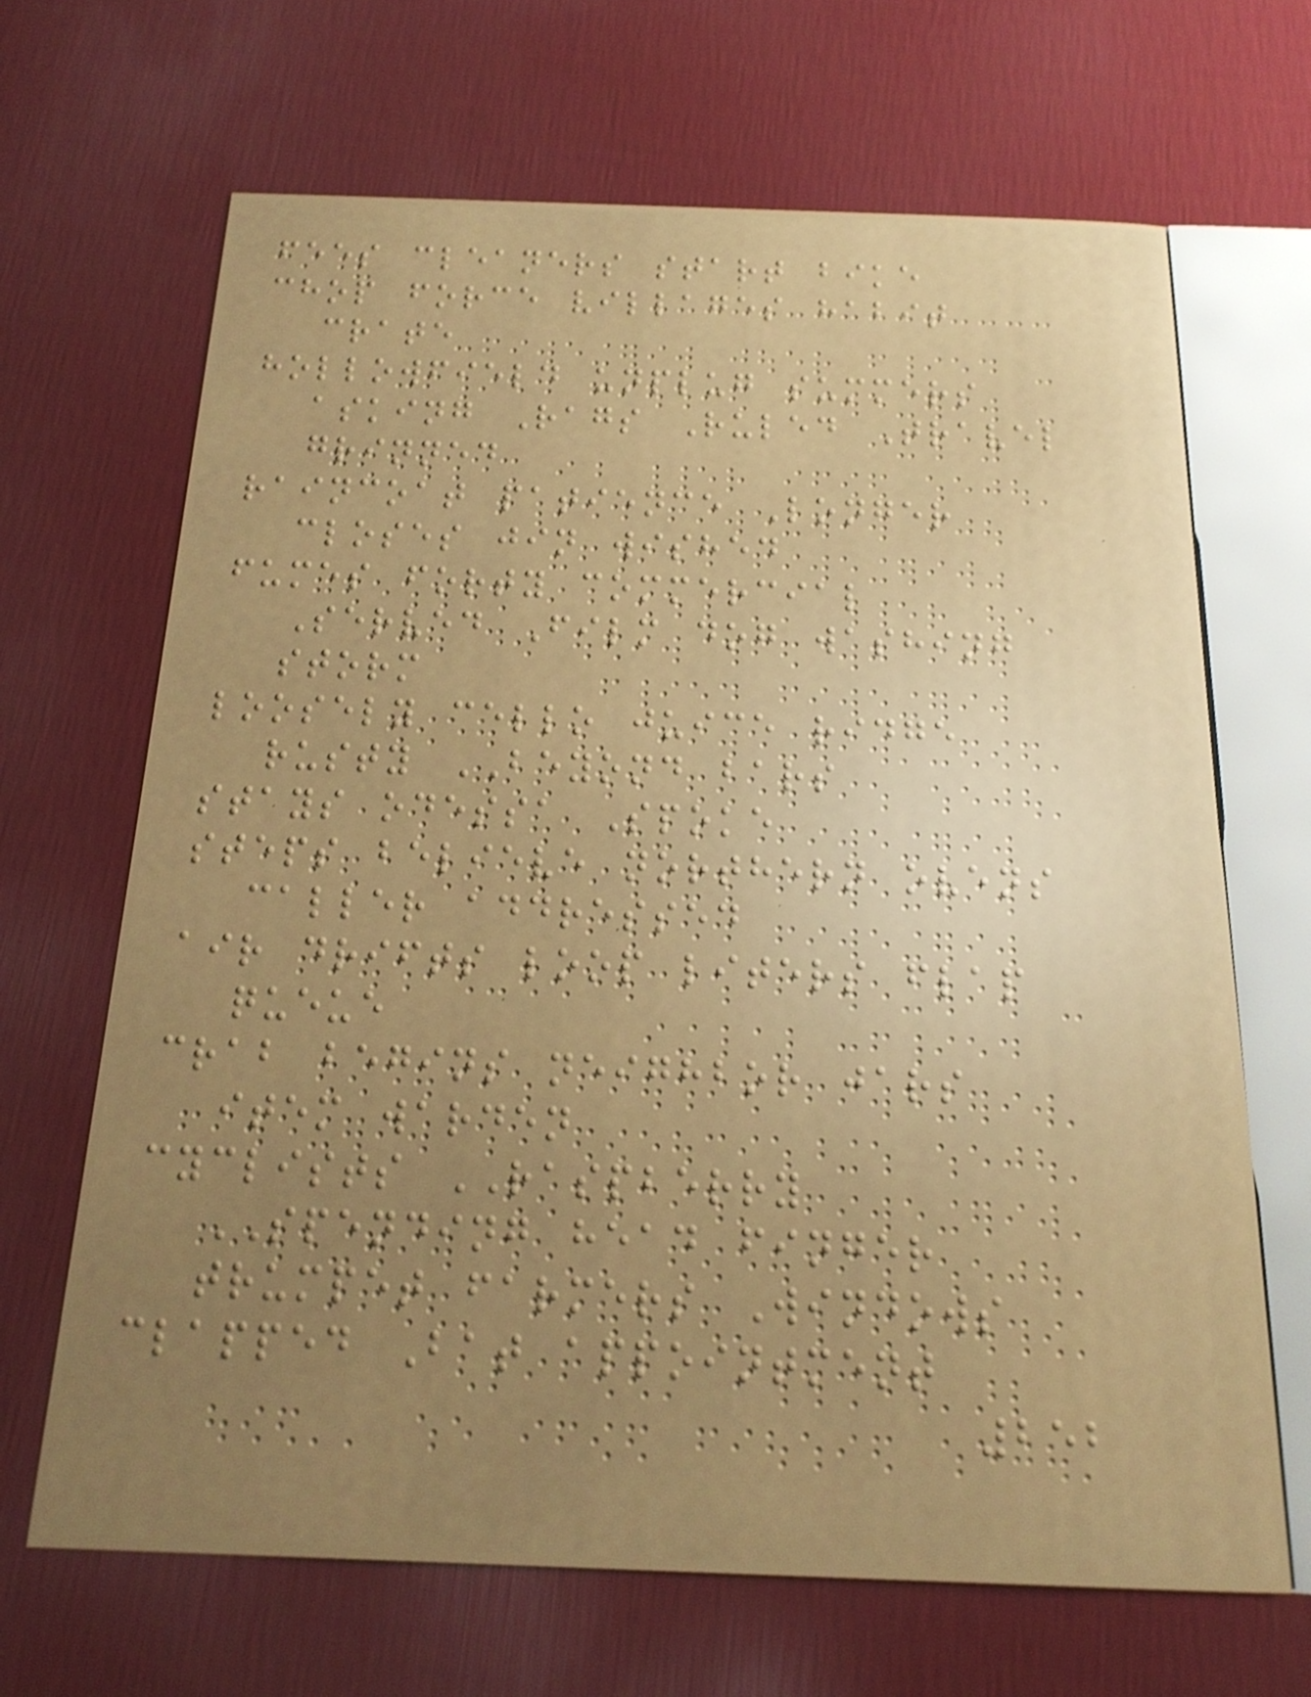fees cleaners start bike
chop force villages habit
crate
hollowfield unplug summers
asking Rags Ruled Travel
grinned
raincoat patience Longer
closes jin wished
fumes forty commercial
Served Film dog washing
storm
loosely cello juice ridge
rusty BEYOND bars
stays odessa Spoke
steps believe northern ovens
caller addressed
air drifts loop liters flap
queue
crab begins neighbor jars
item warden
cyclists RASPBERRY
SPENDING head finger
trumpet farmers Windows
clapped Bat appointment
252
